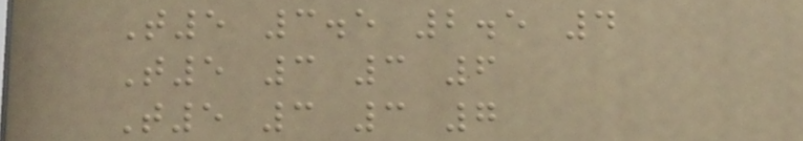T5 3.5 2.5 4
T5 3 3 6
T5 3 3 7
